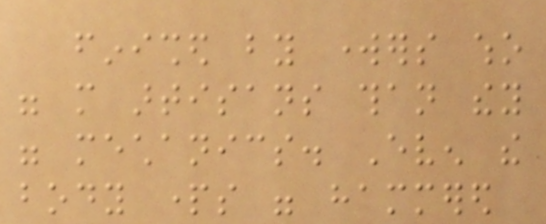finished by workers who
were more artisans than they
were mechanics. Even the
body parts were hammered
